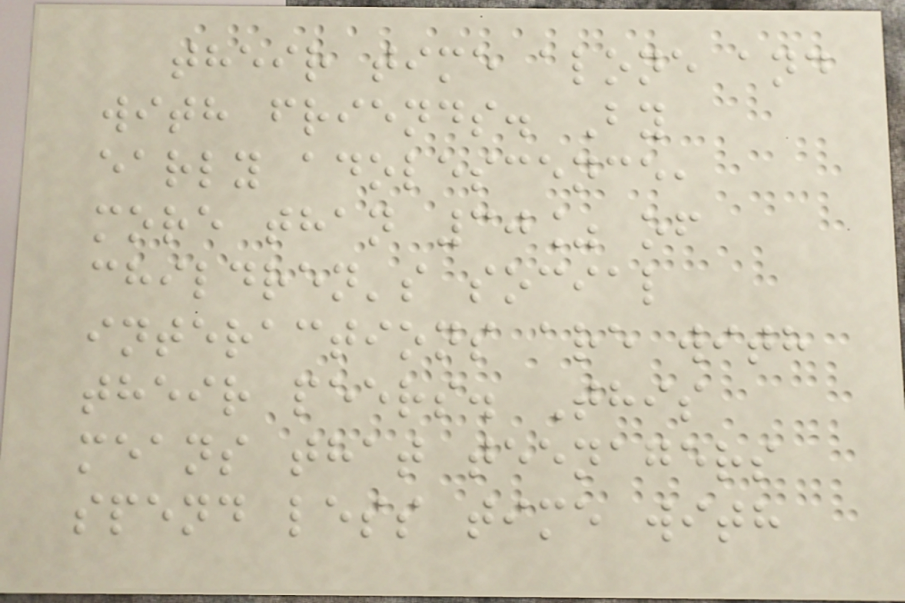their time alone and
with friends. By
early adolescence,
more than 30% of
children's social
interactions are with
their peers. This
means that teenagers
spend less time with
